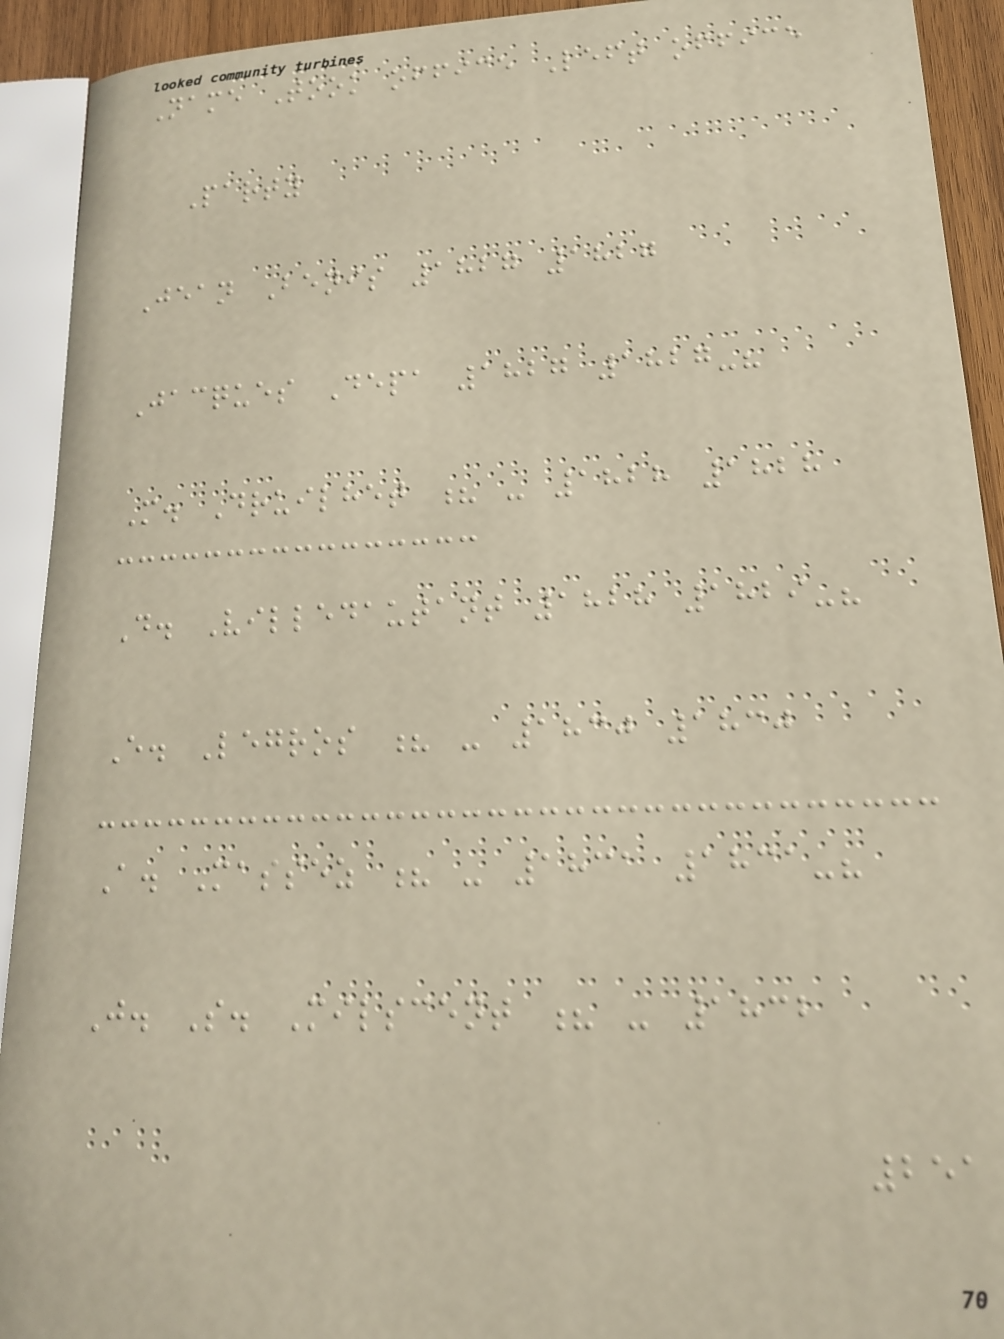Name Took office Left office
Party
Jean Benis 1827 1827
Jacques Depa 1827 1827-?
M. Druilhet ? - 1828 1828
D. Villedautant 1828 1829-?
E. Legros ? - 1830 1830
A. Massez ? - 1831 1831-?
J. S. Milscent ? - 1832
251
